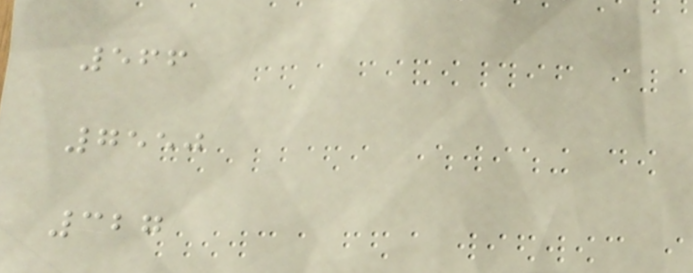566
7550
327
